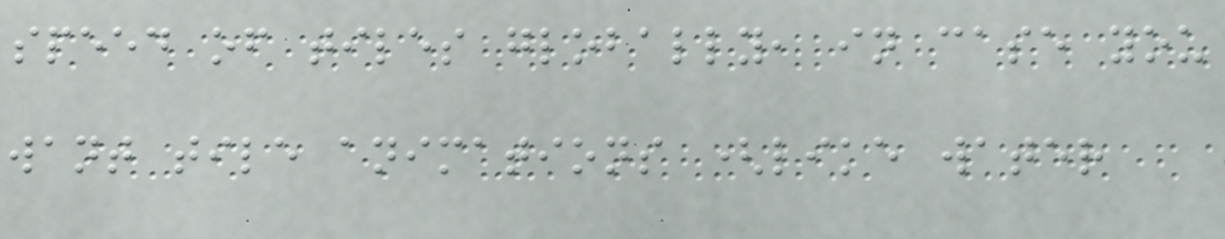speed of tiles globally, in case you
want tile animations (like water
